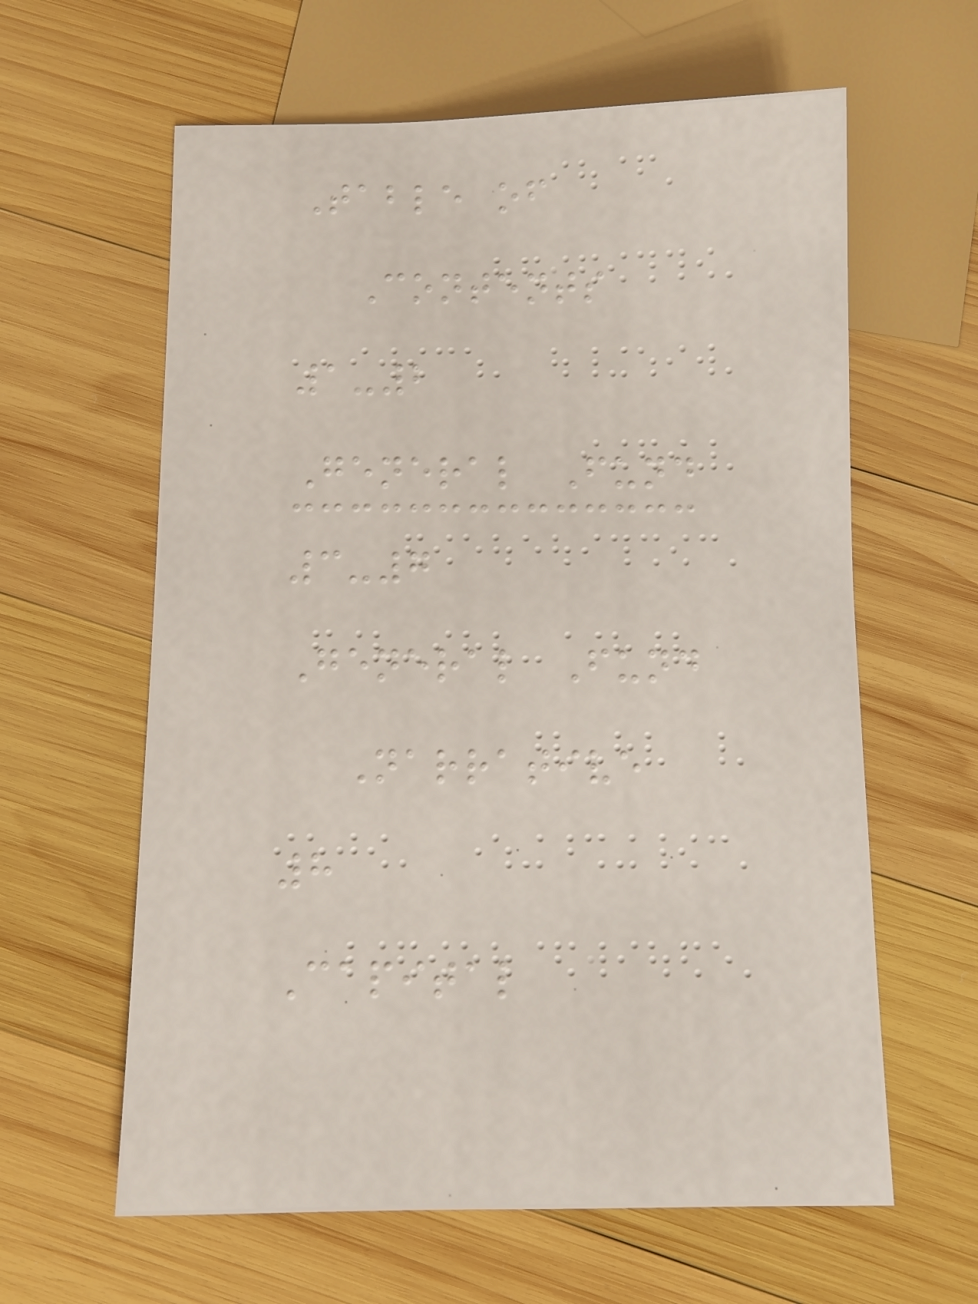Table of
Contents
1-2
General Fund
3-7
General Fund
Narrative
8
Capital
